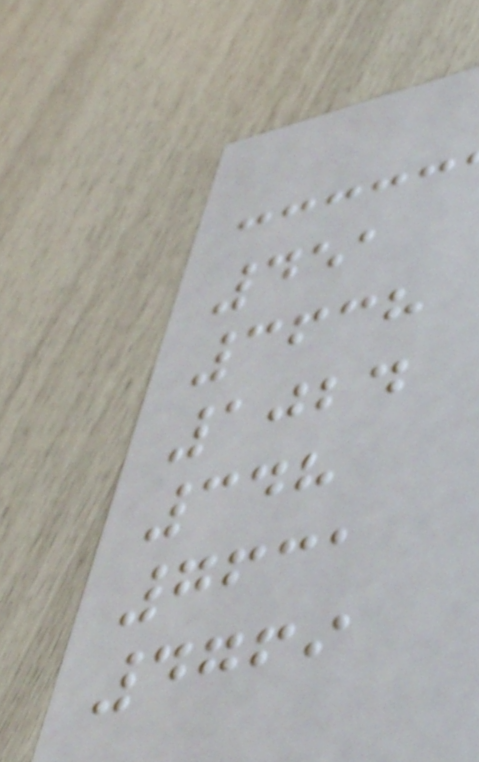451
3638
1024
348
7631
4769
